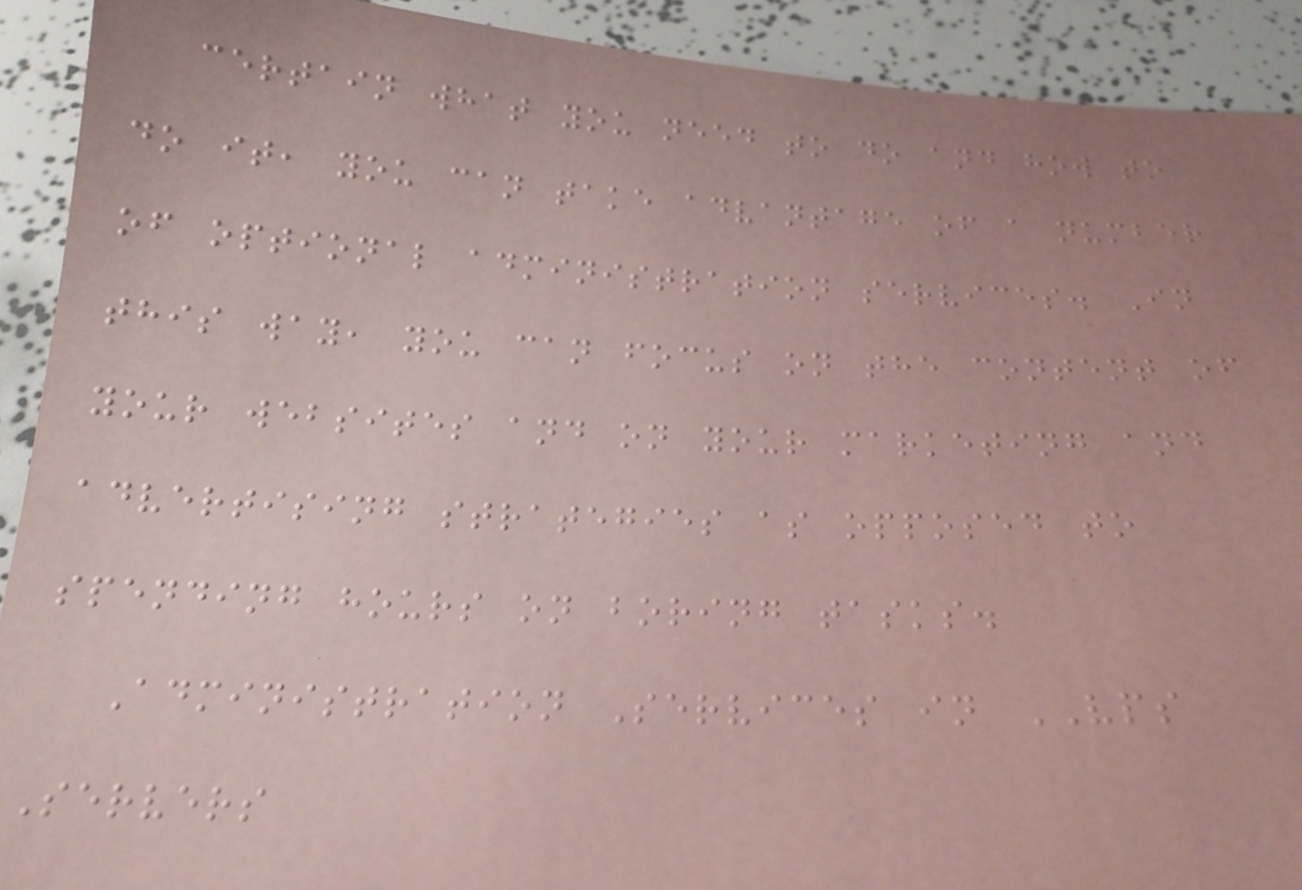certain what you need to do and how to
do it, you can take advantage of a number
of optional administration services. In
this way, you can focus on the content of
your websites and on your marketing and
advertising strategies as opposed to
spending hours on boring tasks.
Administration Services in VPS
Servers
